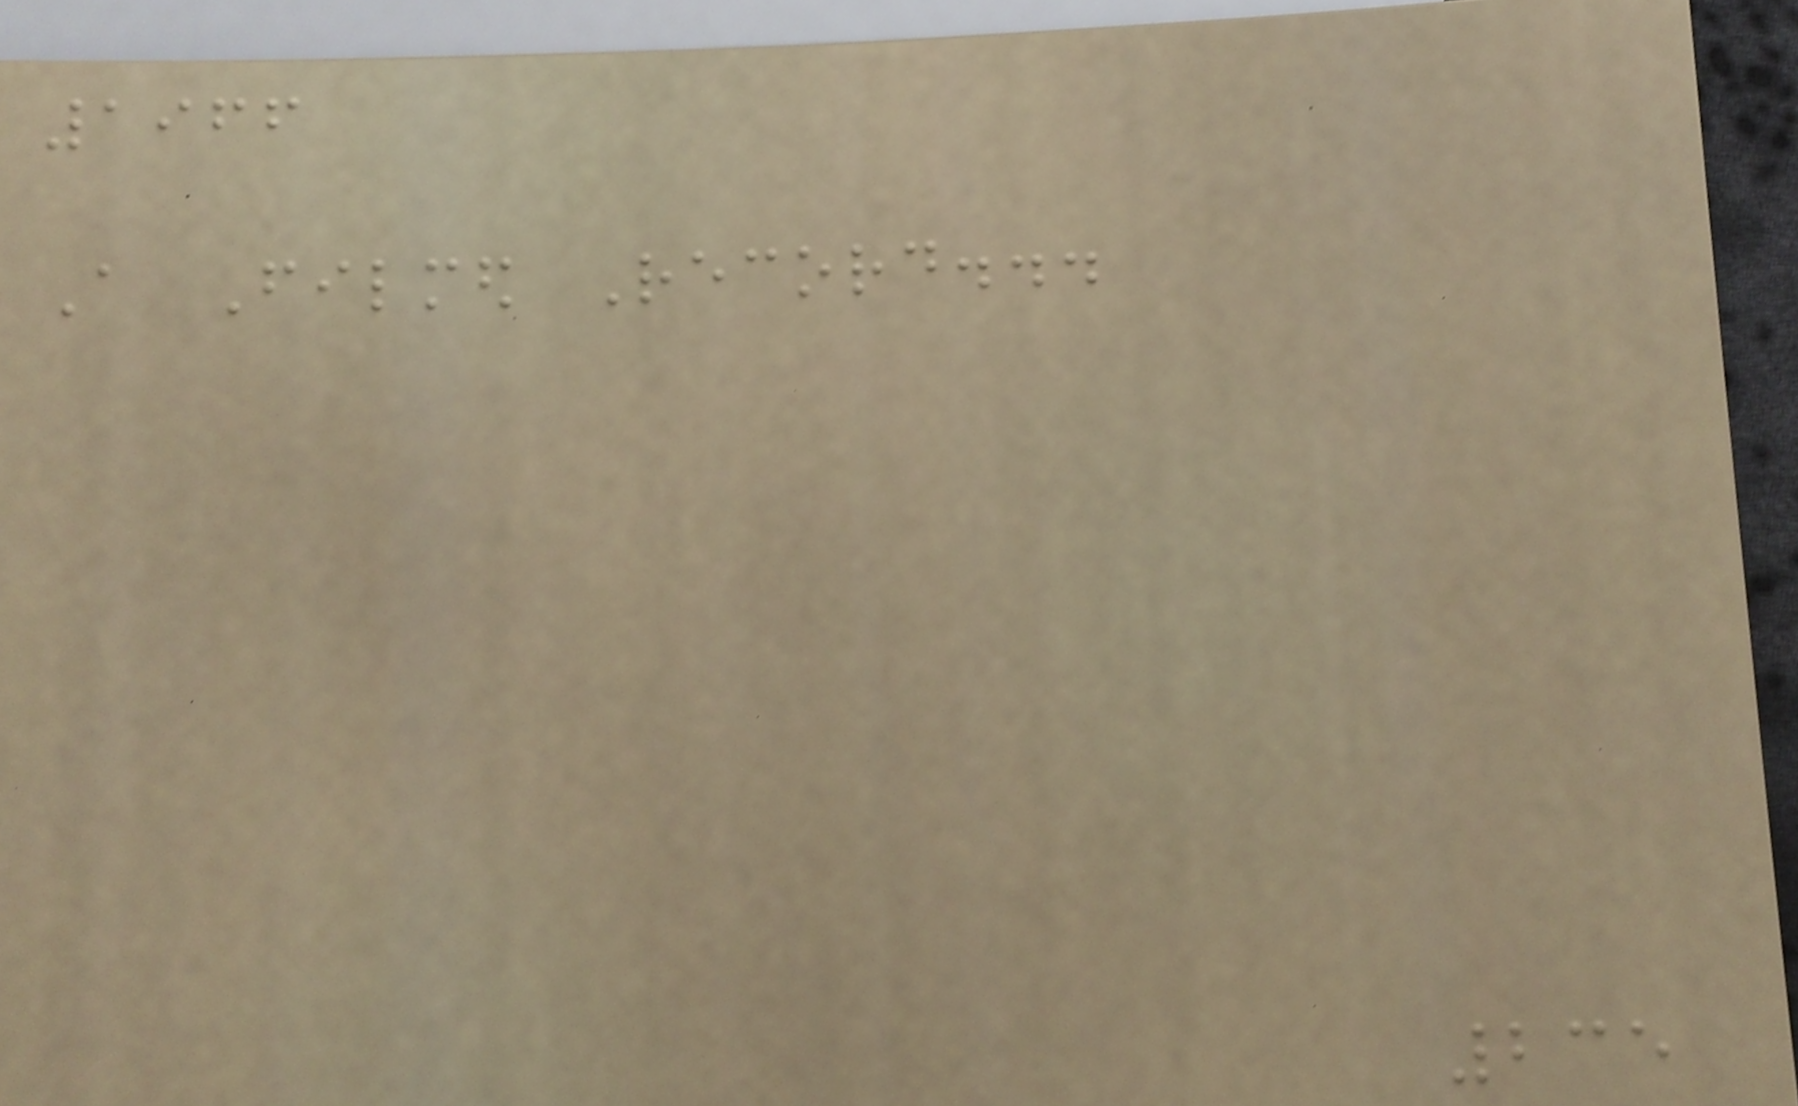1966
A Filmed Record...
235
